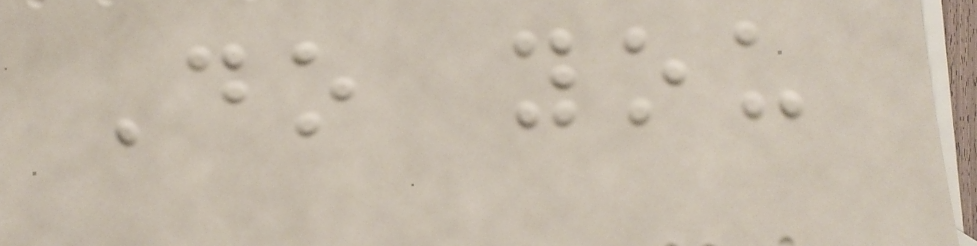Do you
